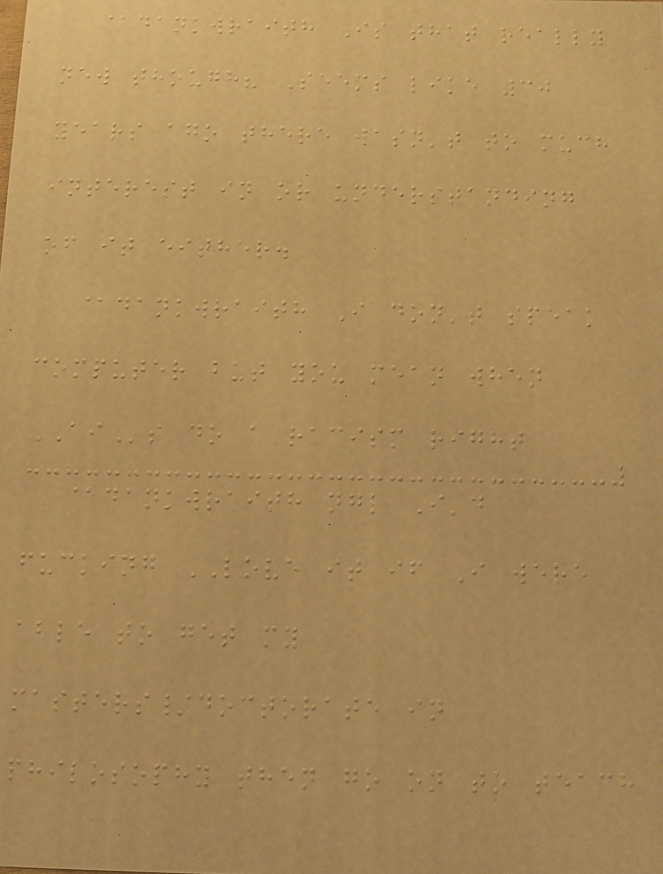@dankwraith Is that really
new though? Seems like 30
years ago there wasn't to much
interest in or understanding
of it either.
@dankwraith I don't speak
computer but you mean when
AIs do a racism right
@dankwraith ngl I'd
fucking LOVE it if I were
able to get my
masters/doctorate in
philosophy then go on to teach
